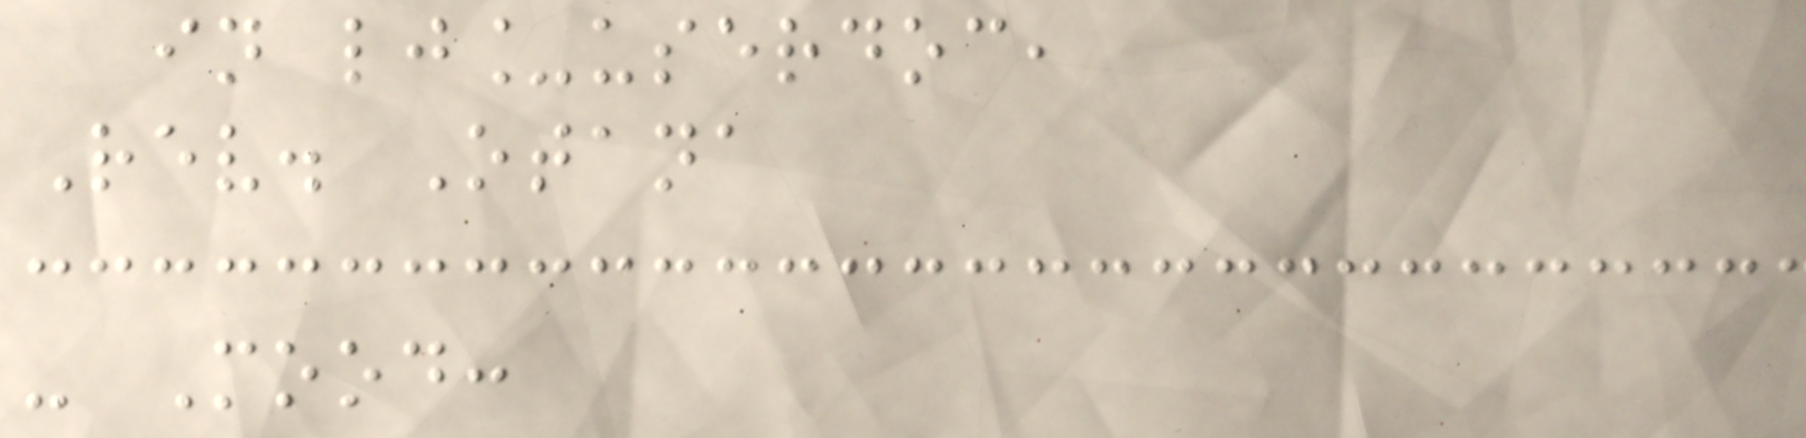in lj_userdoc,
Rev. Otana
- Mood:
